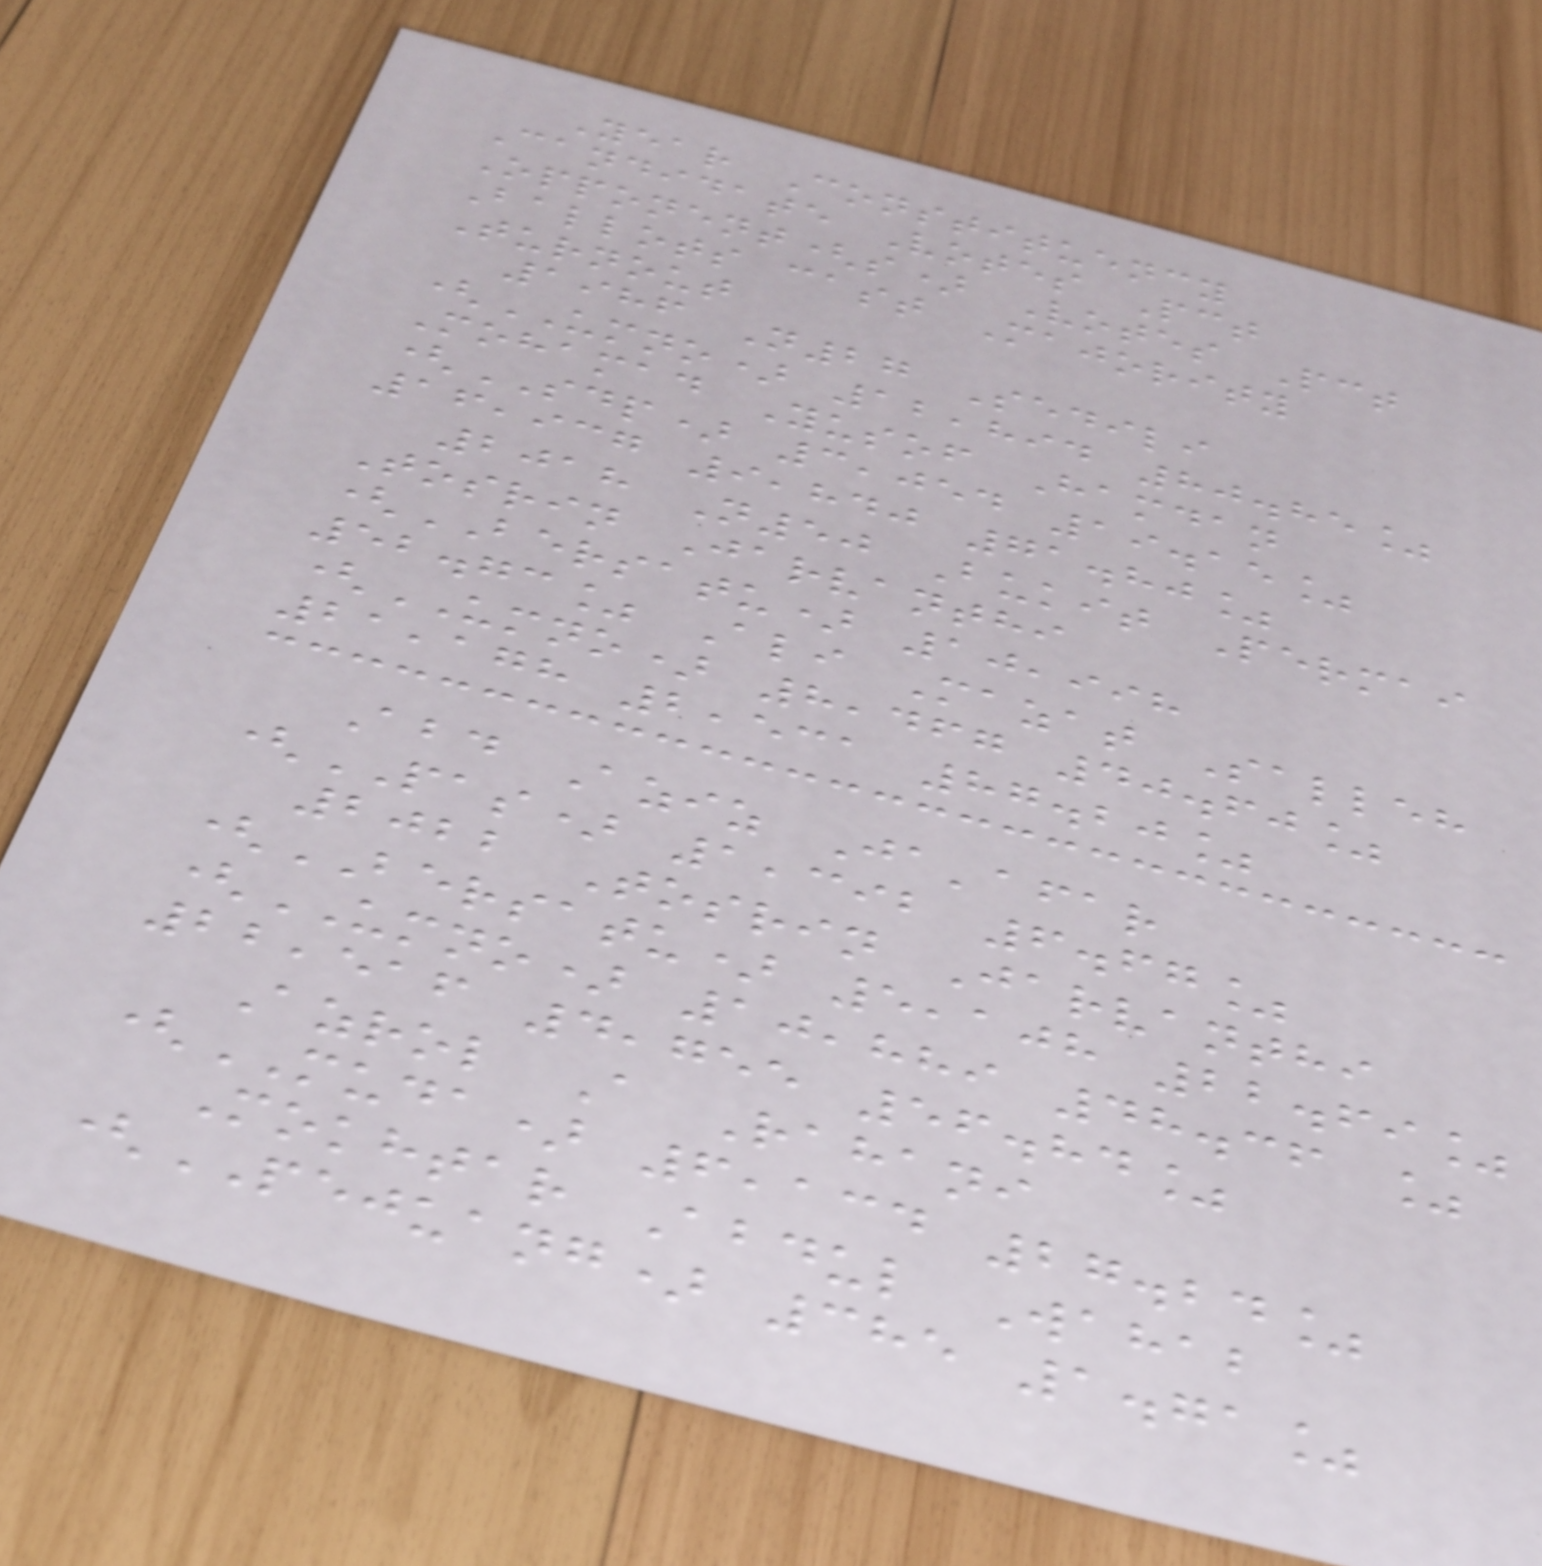Year Constituency
Candidate Votes Pct
Opponent(s) Votes Pct
Ballots cast Majority
Turnout
1986 N27 Sedili
(UMNO) 12,894 80.85%
Mohamad Yusof Hamdan
(SDP) 3,054 19.15%
16,937 9,840 71.80%
2018 N50 Bukit Permai
Tosrin Jarvanthi
(BERSATU) 10,998
52.73% Ali Mazat Salleh
(UMNO) 8,467 40.60%
21,178 2,531 87.20%
Abd Aziz Ja'afar
(PAS) 1,392 6.67%
2022 Tosrin Jarvanthi
(BERSATU) 5,108 22.69%
(UMNO) 10,889 48.36 %
22,516 4,755 56.84%
Azrol A Rahani
(MUDA) 6,134 27.24%
Mokhtar Abdul Wahab
(PEJUANG) 385 1.71%
